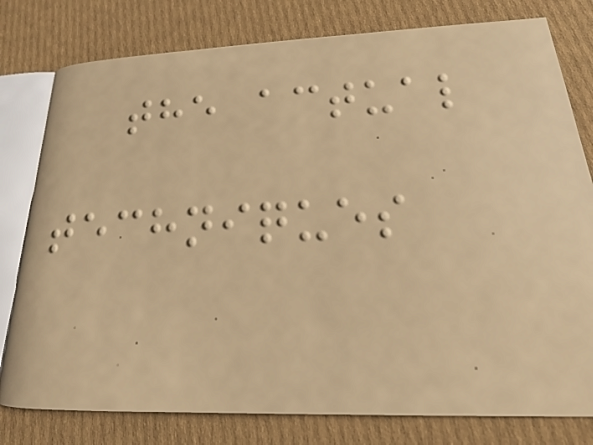the actual
techniques
